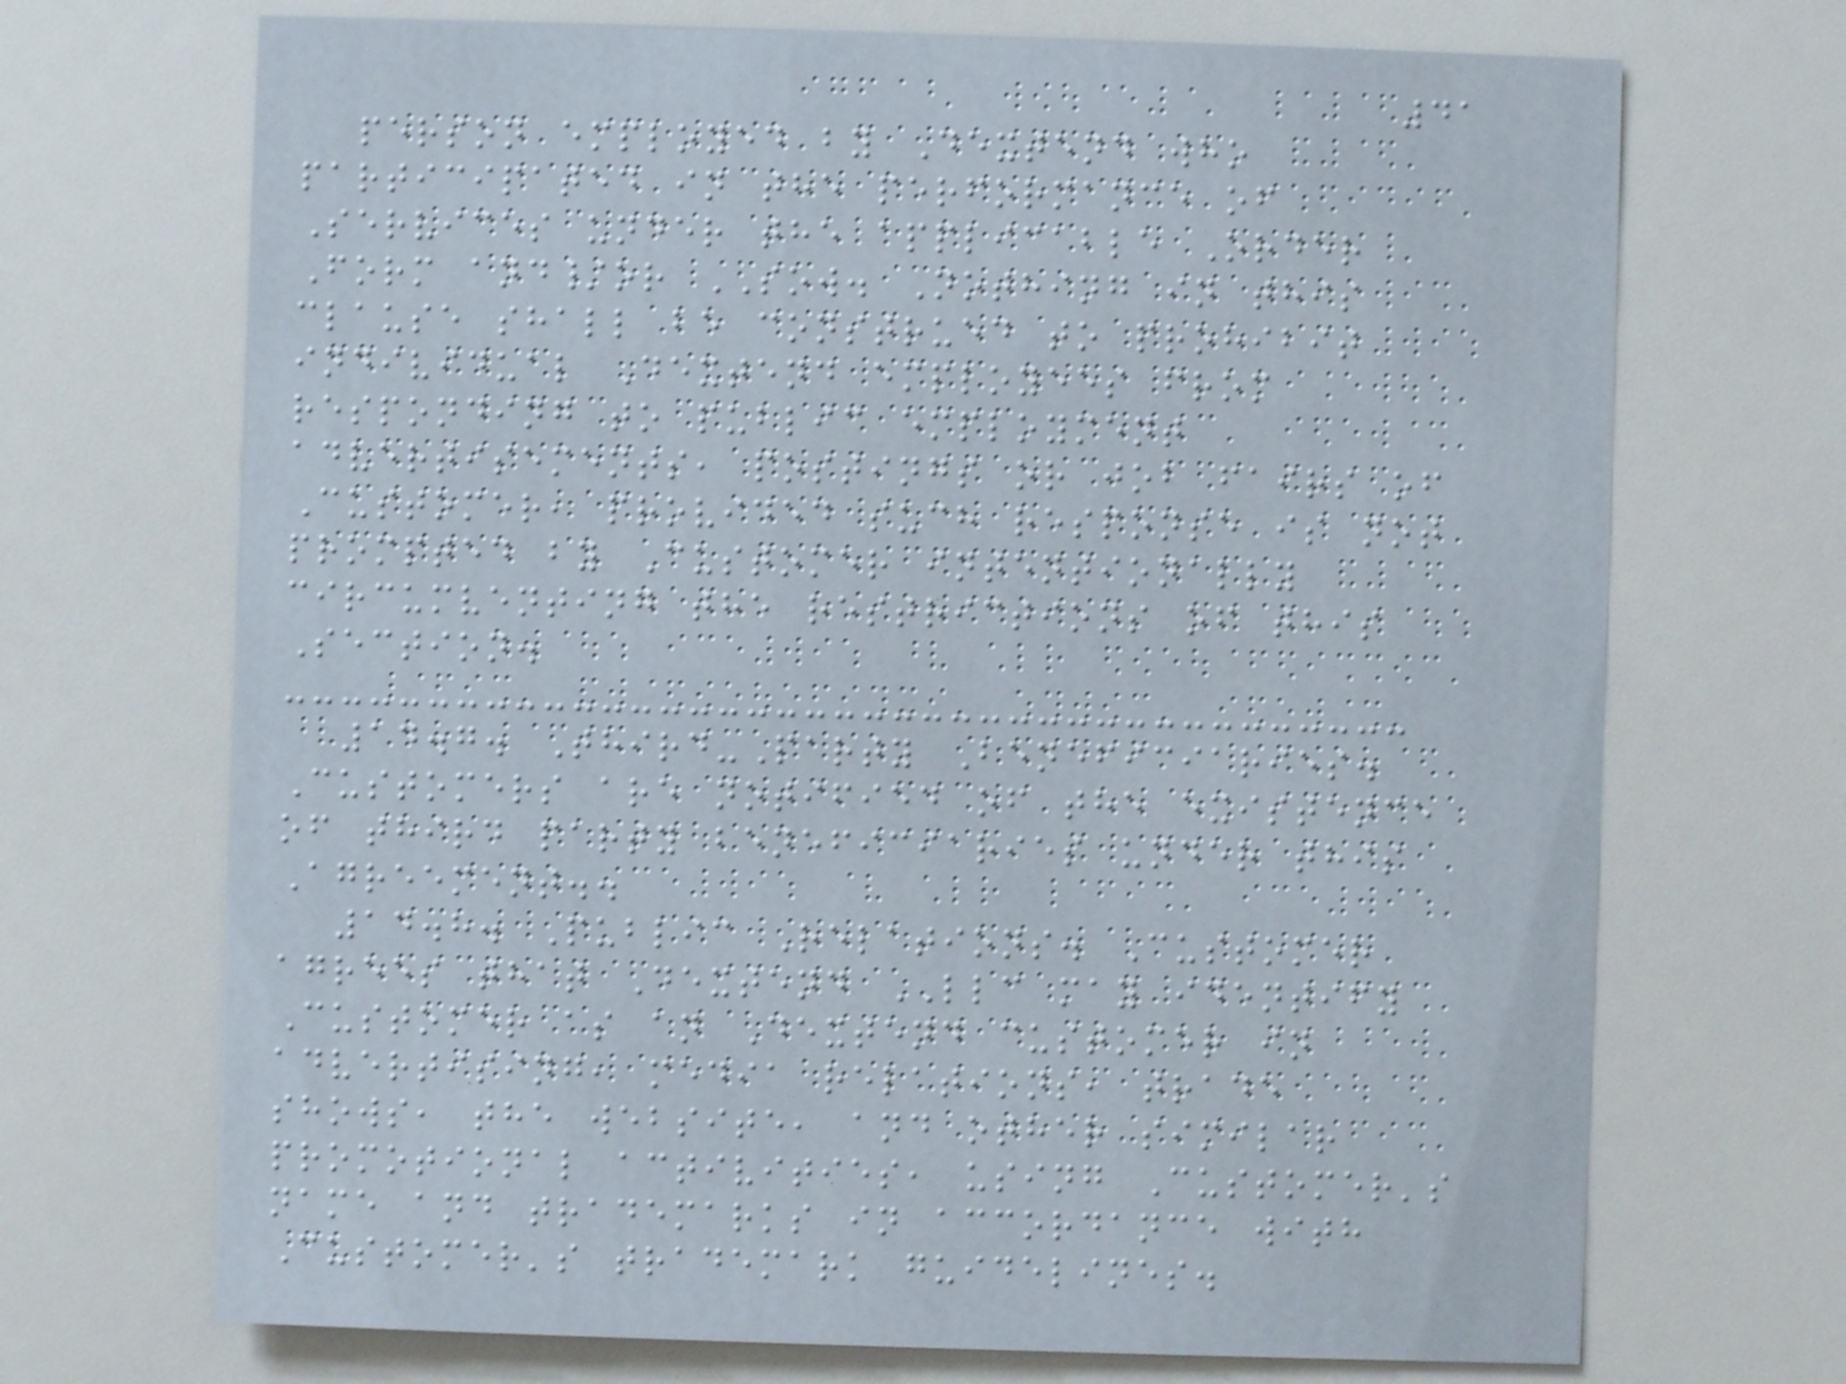41
person employed by Dextend who
participated in the performance of
Services under the applicable Order
Form and/or SOW. Nothing in this
clause shall be construed to prohibit
individual Dextend employees from
responding to public employment
advertisements, postings or job fairs of
Customer, provided such response is not
prompted by Customer intentionally
circumventing the restrictions of this
Section.
14.7. Third-Party Beneficiaries.
Customers are notified of the existence
of third party beneficiaries under this
Agreement..
14.8. Public Relations. Customer
agrees that Dextend LLC may identify
Customer as an Dextend customer in
advertising, media relations, trade
shows, the website, and other similar
promotional activities, using Customer's
name and trademarks in accordance with
Customer's trademark guidelines.
